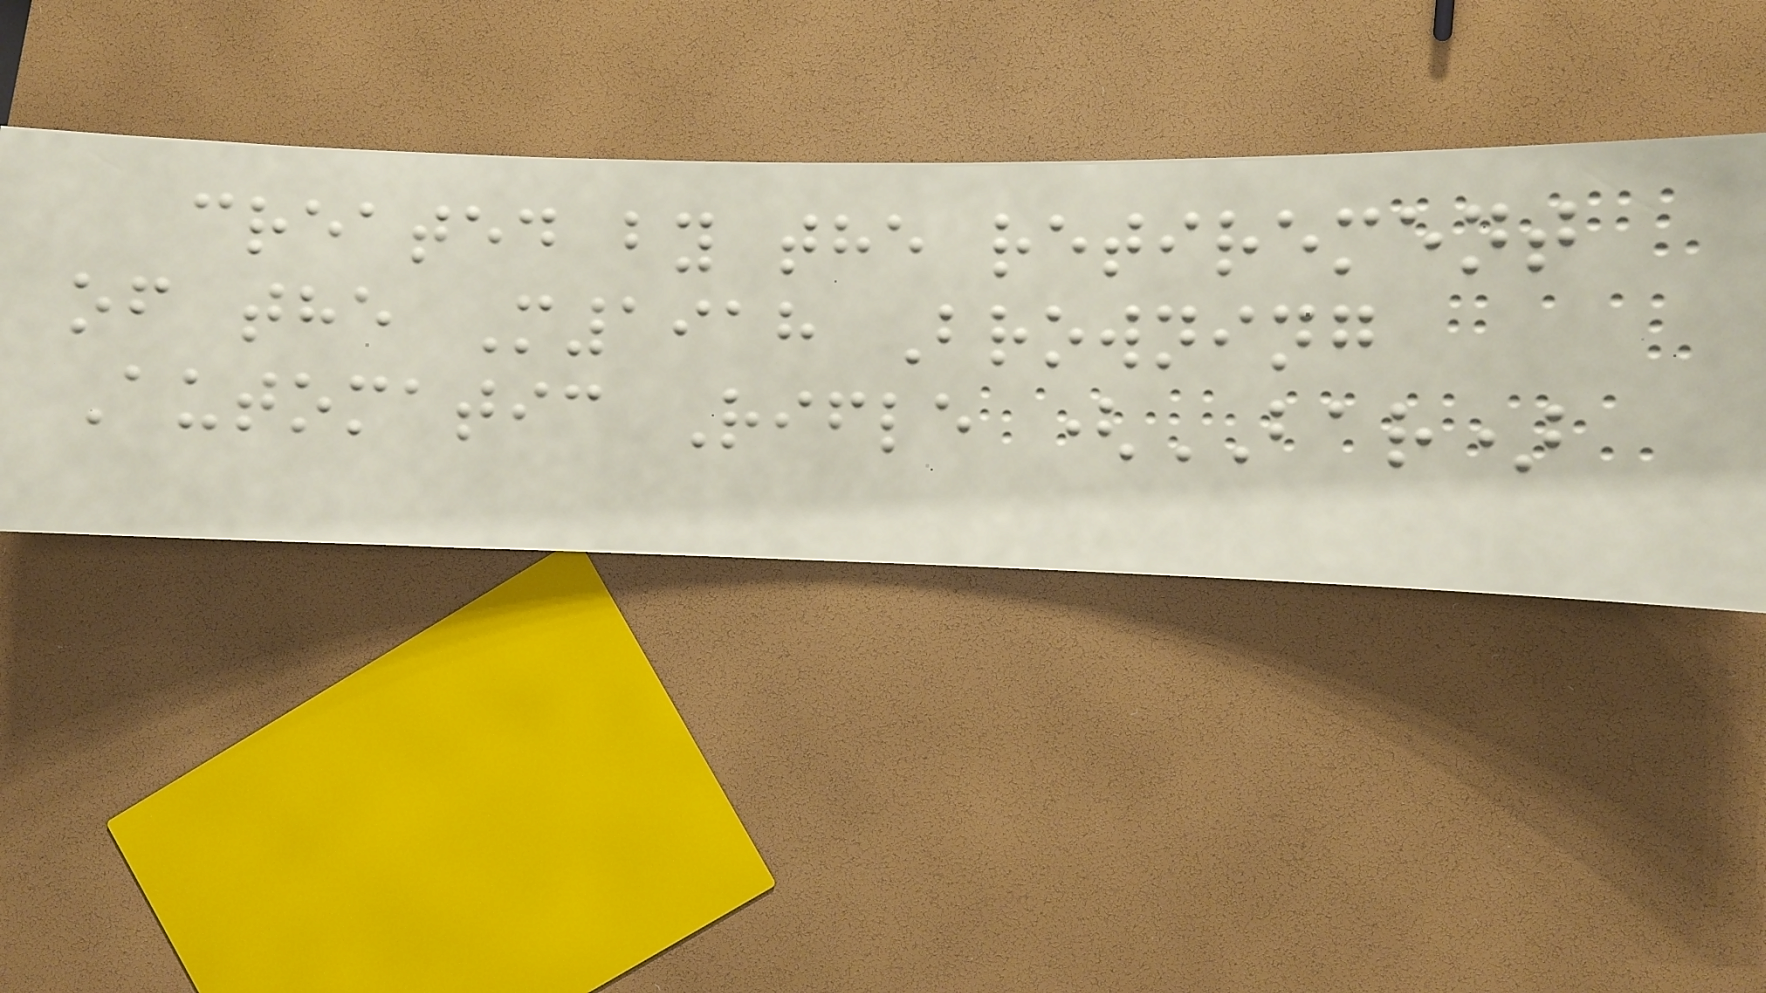created by the retirement
of the M1918 Browning
Automatic Rifle (BAR)
